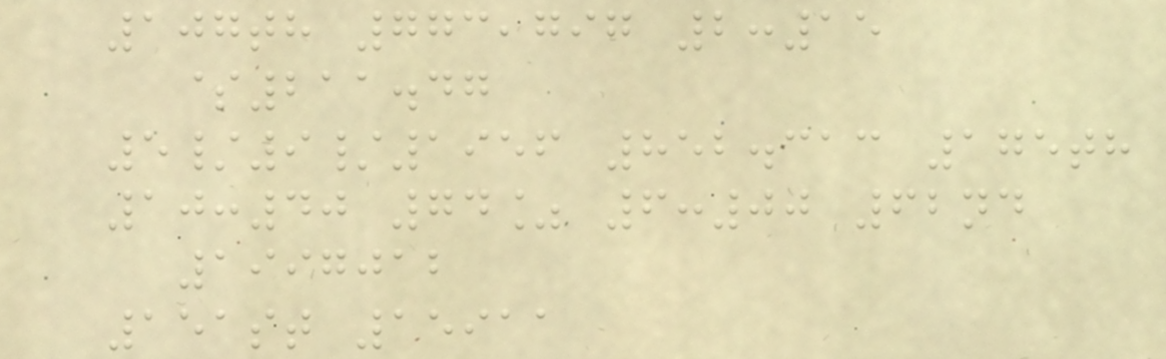107th 773,797 2:15
$211.47
5/9/1956 852.313 175th
10:40 74% 6:00 62nd
1997012
151st 15911
